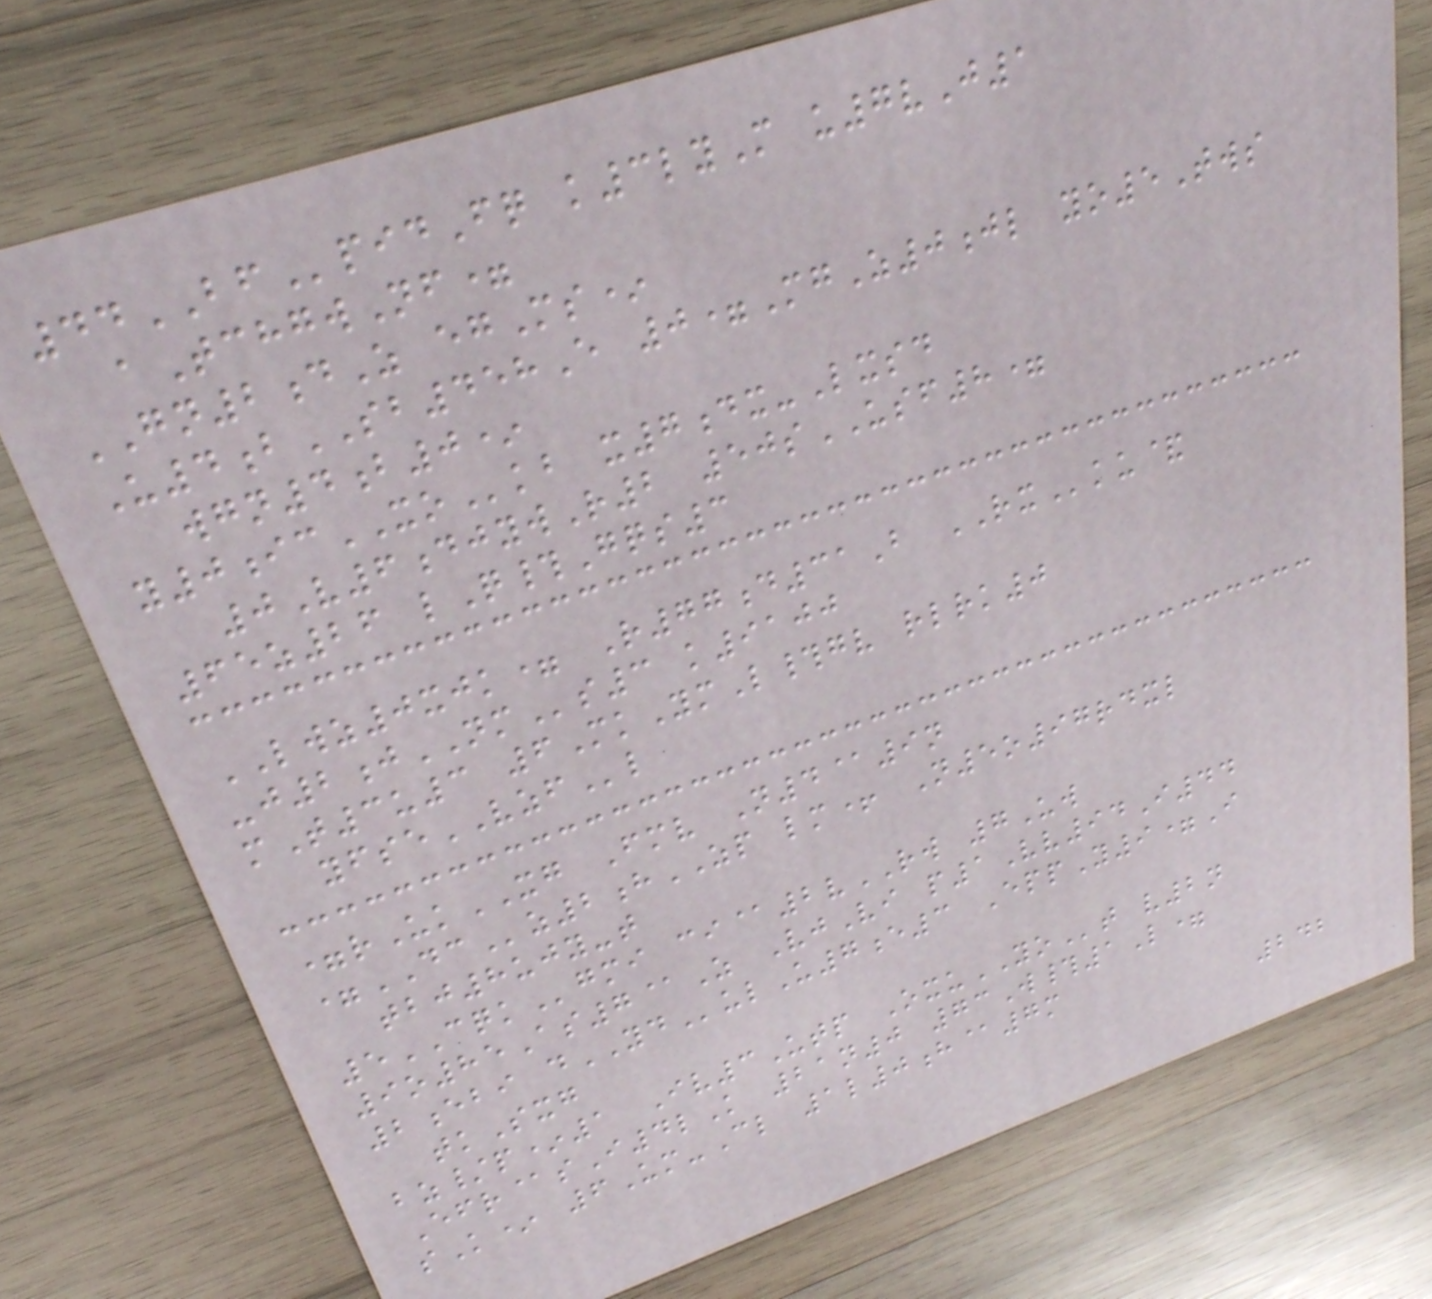44BFpidFq k3lyM u7vJ1
aTchgwNf=
GN2dZ egMs*
U4bSB458E 0=MgZ0jl yo5Tws
wgn4b0*
y0icXOkb x7dx-Lxsd
0V6djywR2 50sUSF8=
65z26 lQ#Gqs3
LWZ0xjk= R77d31B RXku&
-j2jNMs3 k9100
mT3u3 6MkYmL#gv rlrk0
yfseVZFl
=rUkXG Fmv N4@9n
=DCz2hZP lm+ N5o97rdxl
tbj8ujy-t
5CQKgmi ci@2vRW 7Uw
9o85As7@Z VjVi p1Vv94I44
2ebi dYDulU7e3 EppY9=I
tkSxg
bz/p*1 Iv3Utp OxuYOt v2n
Efr@sI4lK 21n0 73W#1L=
sK* 6Um-Cl 1l0h@7m
242
